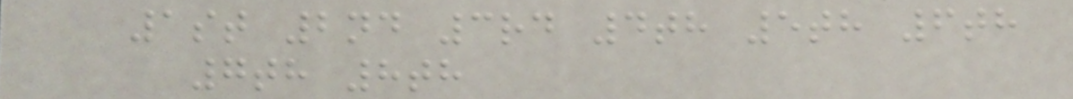1st 2nd 3rd 4th 5th 6th
7th 8th
